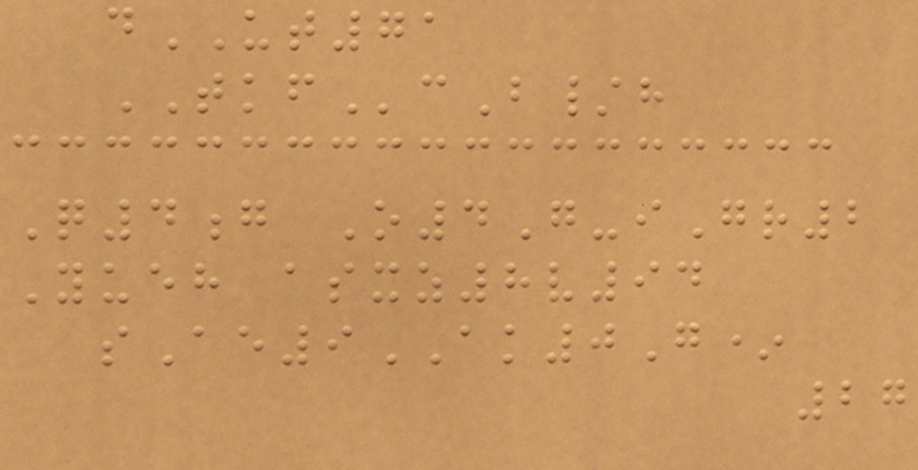dUT71
TKFcB/h
Q4g O4G-iGr2
Yueh asxz8v94
sAe9AK0G*
27
